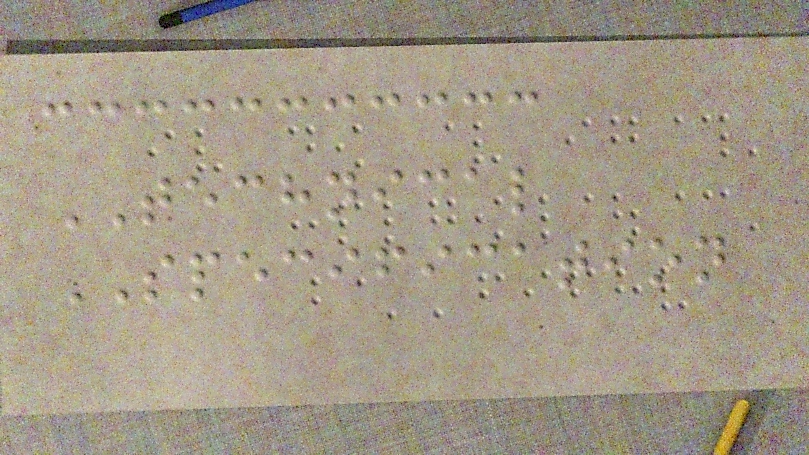TECHNICAL
SPECIFICATION
